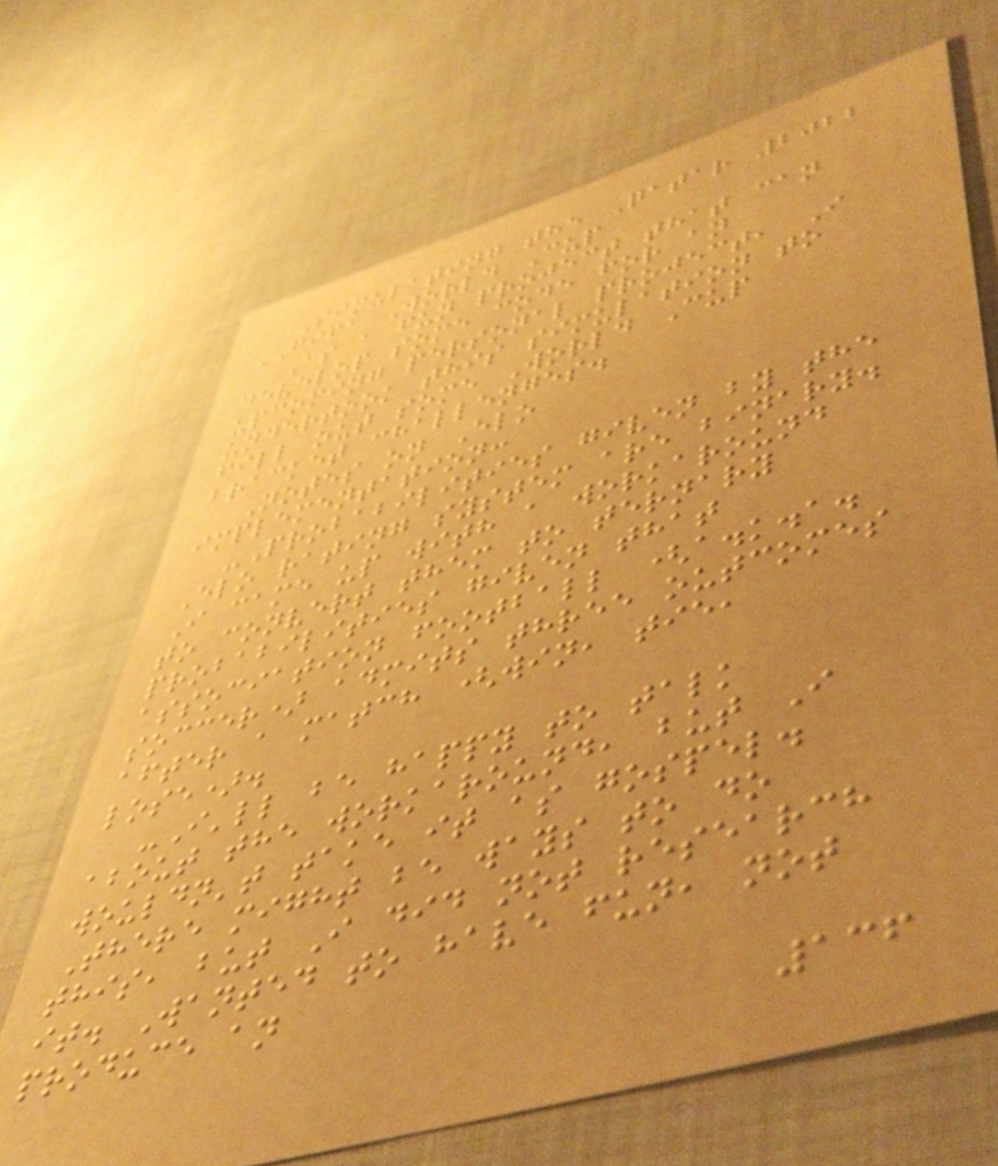Simulating the Qatar 2022
FIFA World Cup
As a fun project that can
develop some code for an
upcoming personal project, I
undertook this simulation to
fill out some World Cup
bracket challenges.
Notes on Elo
implementation:
-Probabilities given by the
Elo rating system are binary.
I came up with a workaround
to convert them to ternary
probabilities given that
association football (a.k.a.
soccer) admits three outcomes
after a match (win, tie,
lose).
-I'll be happy to talk
about the workaround, but I
wouldn't take it as gospel.
There might be ways to do
this, but I did not research
it. Wanted to have fun, not
produce an
136
